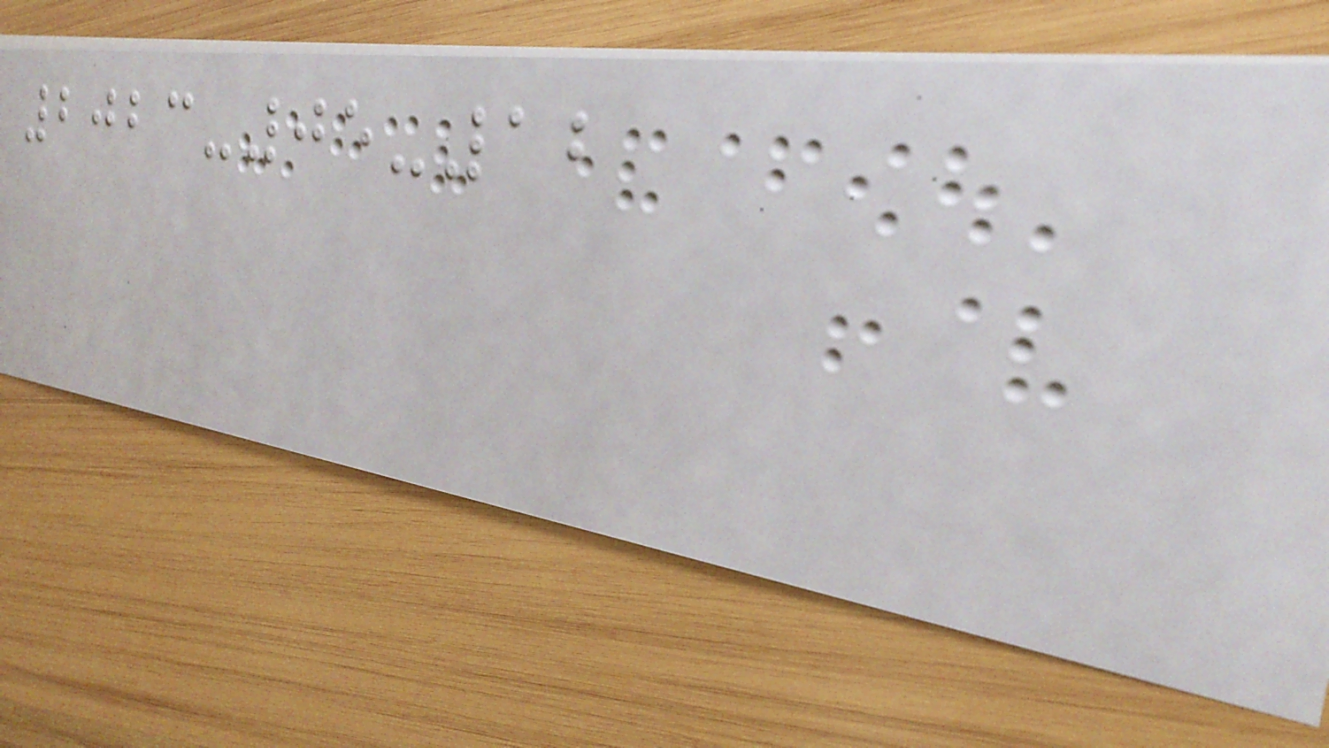2023-05-12
